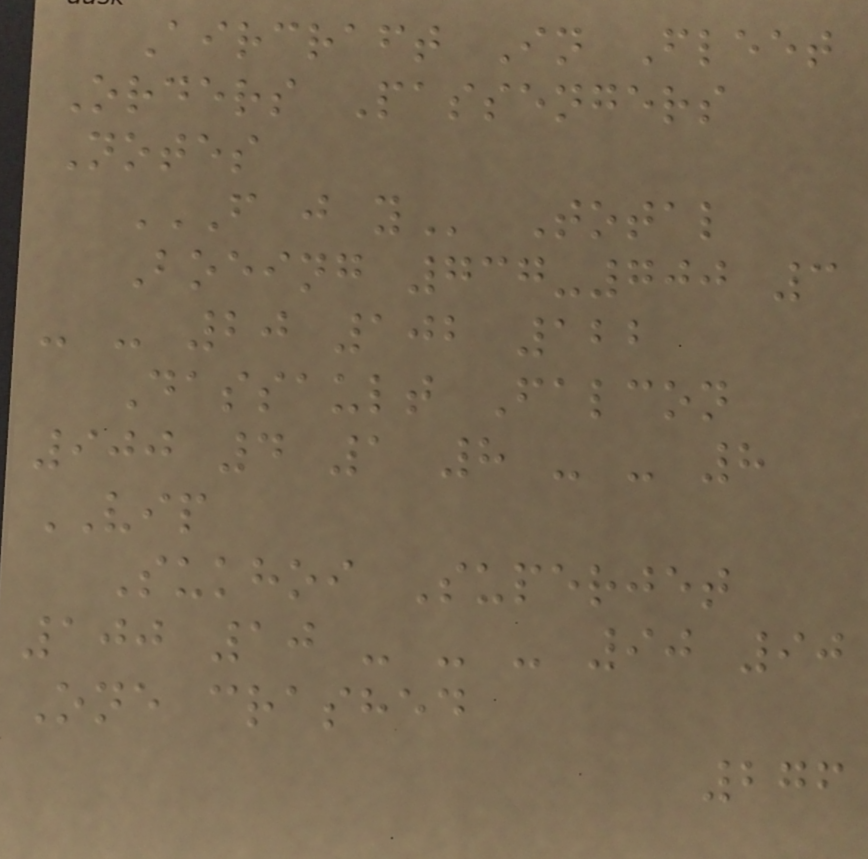Aircraft In Fleet
Orders Passengers
Notes
F J Y Total
Boeing 737-700 3
- - 20 102 122
Dassault Falcon
900 4 1 8 - - 8
VIP
Sukhoi Superjet
100 10 - - - 90 90
One crashed
276
